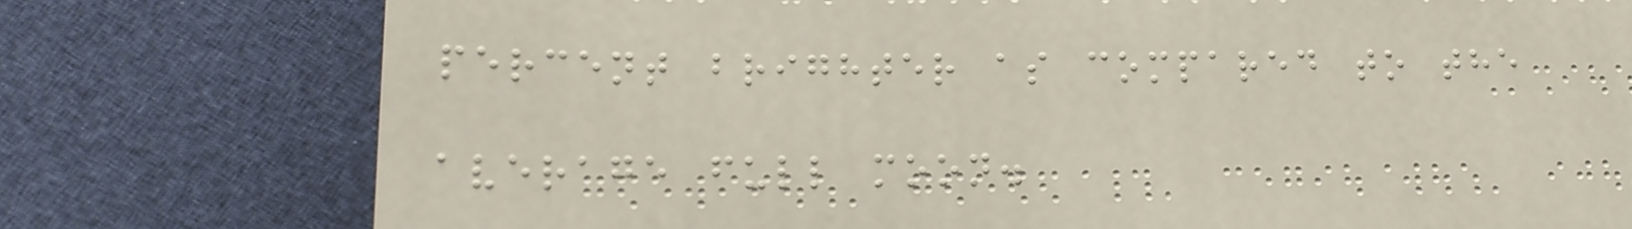percent brighter as compared to the
average full moon.
